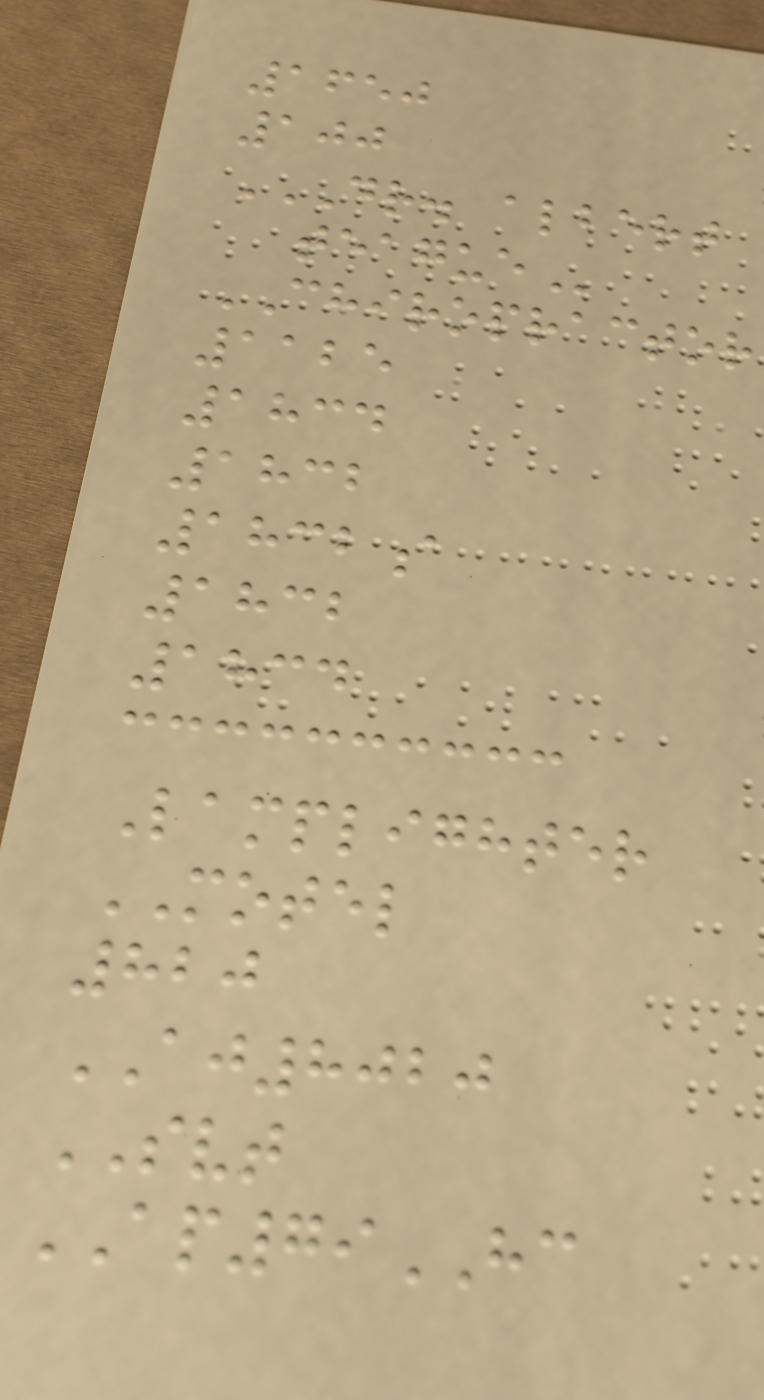1650
100
DR. ALBERT
TEAGUE
CHIROPRACTOR
1125
1834
1832
1832a
1832
1834
Lamplighter
MOTEL
820
AJ8020
SVT
AP79HC
